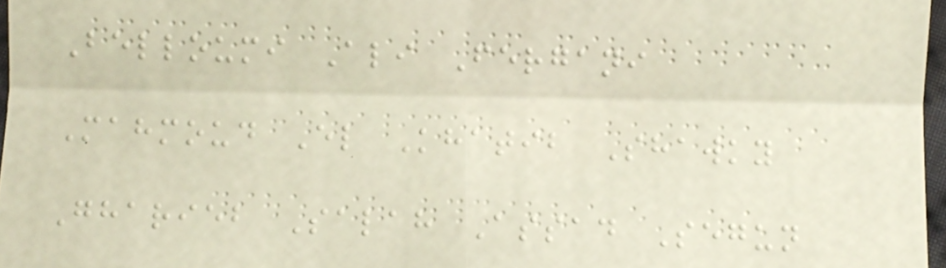Belloumi Ali Fergani
Mahmoud El Khatib Shawky
Gharieb Salah Assad Segun
